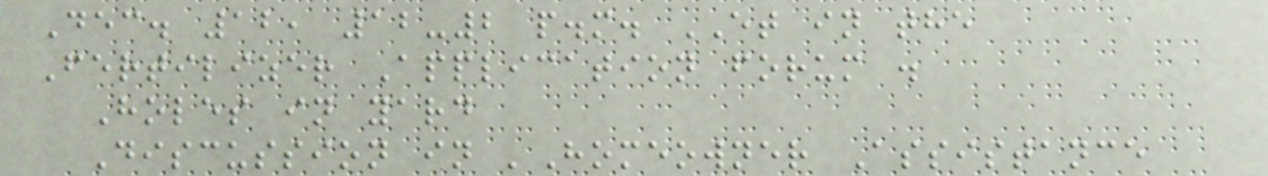Dec. 12, 12-2 p.m. ET in the
Fertilizer Application forum .
Holes in yard
Discussion in 'Homeowner Assistance
